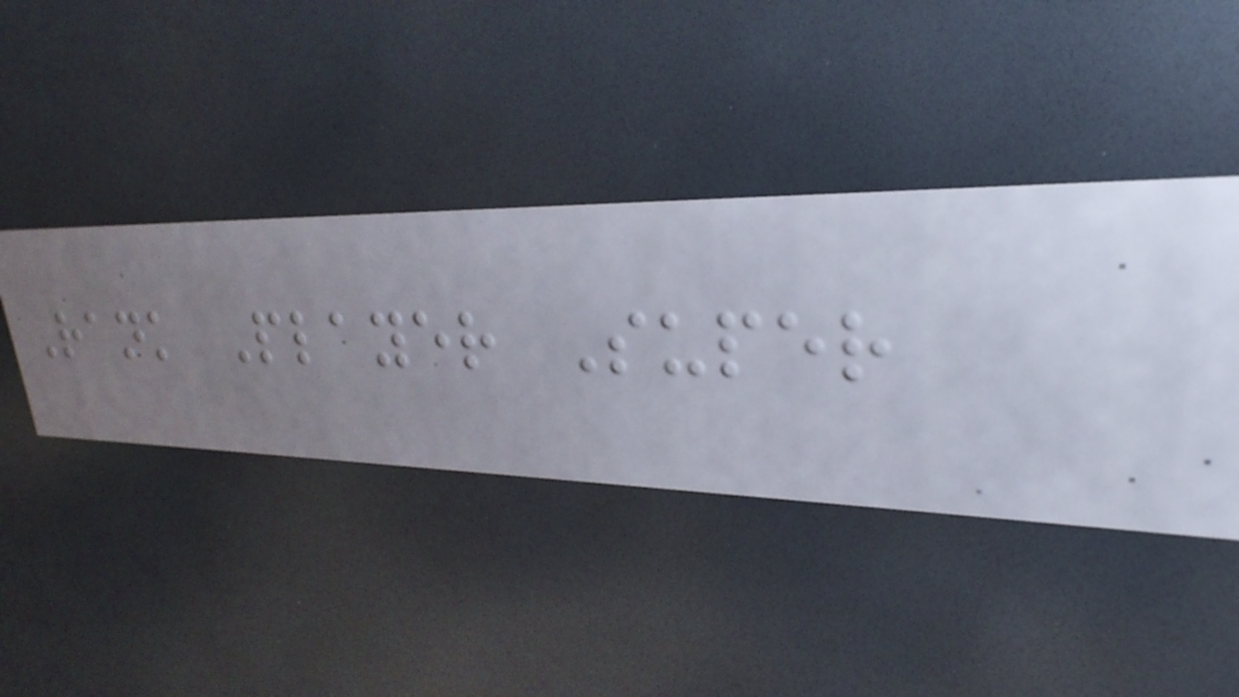Rank Player Super
